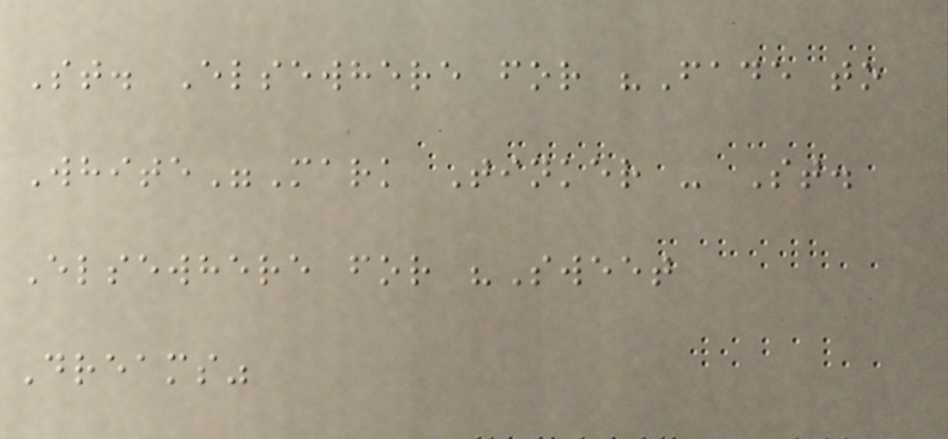St. Elsewhere for "Fade to
White"Mark Tinker - St.
Elsewhere for "Sweet
Dreams"
